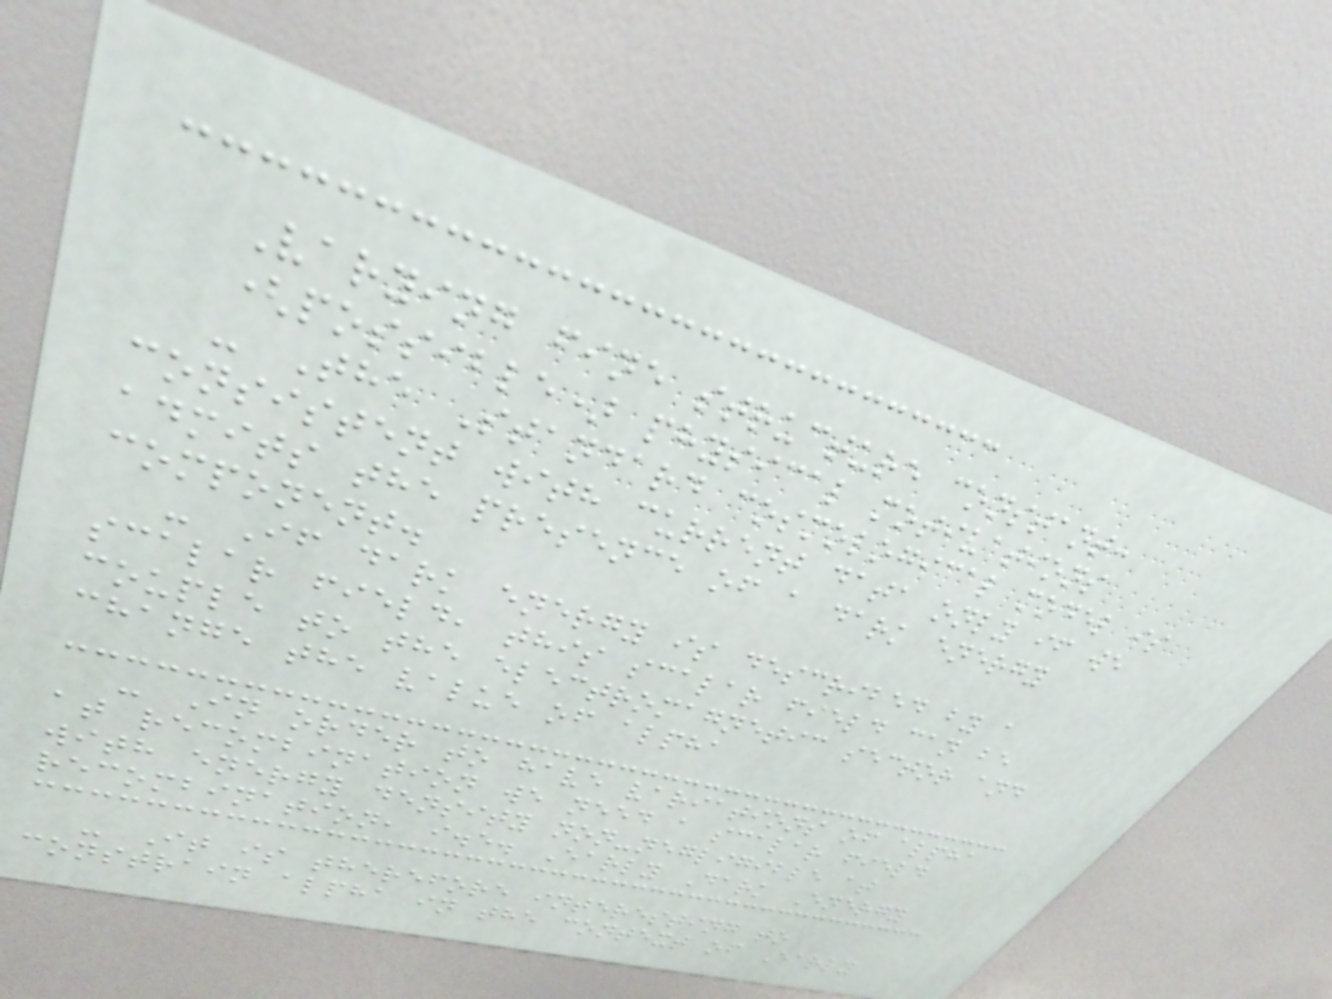Varying fine structure constant:
(possible) physical motivations
- The Standard cosmological model is
consistent with current data only if we
admits the presence of a dark energy
component.
- If dark energy is described by a
scalar field, this scalar field can be
couple to the electromagnetic sector and
change the value of alpha
- In order to have variations of alpha
at recombination we need a scalar field
with energy density non-negligible at
recombination, i.e. Early Dark Energy
- It is therefore interesting to
constrain alpha in the context of Early
